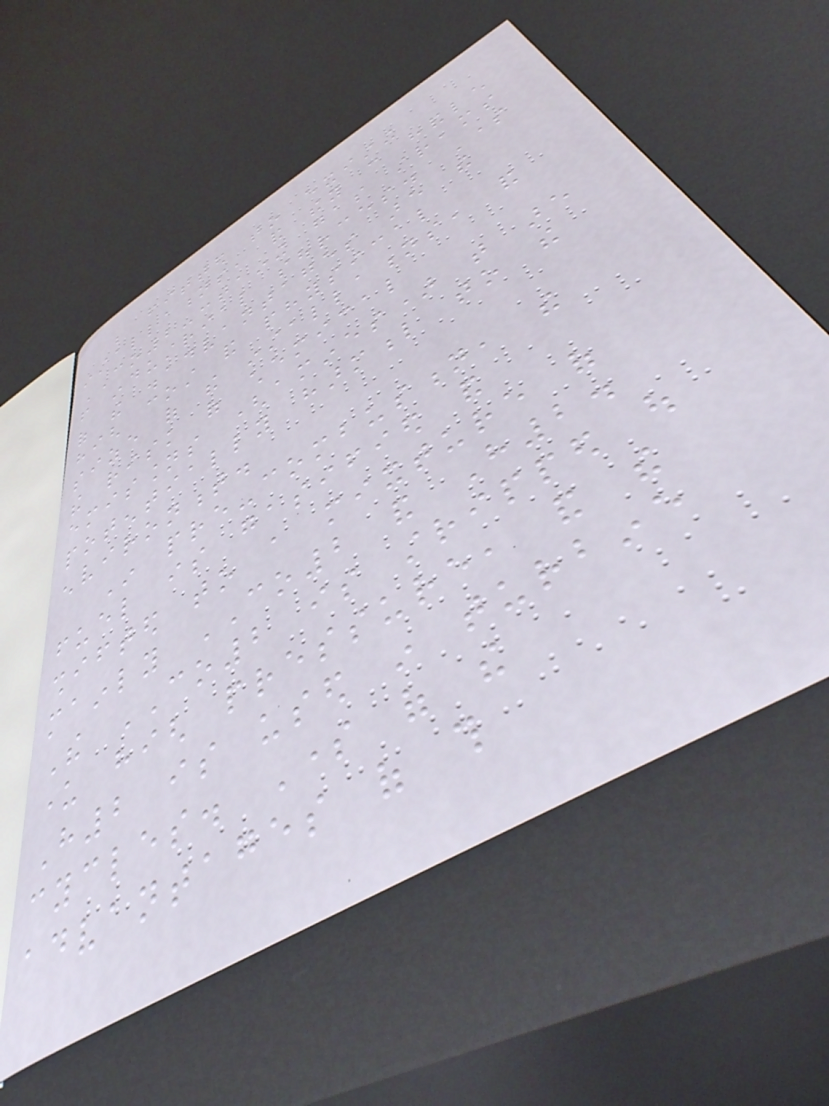be fitted to existing
installations, and they can handle
CO2-containing gas streams
from industrial sources. Some
of the disadvantages are the
high cost and physical
size of the installations, and
the risk of chemical
emissions (amines) that are
potentially harmful to the
environment.
In pre-combustion, the
fuel is gasified and
shifted to a mixture of
mainly CO2 and H2.
The CO2 is stripped out
under high pressure, and the
H2 is used in turbine
cycles. Some of the
advantages of this
